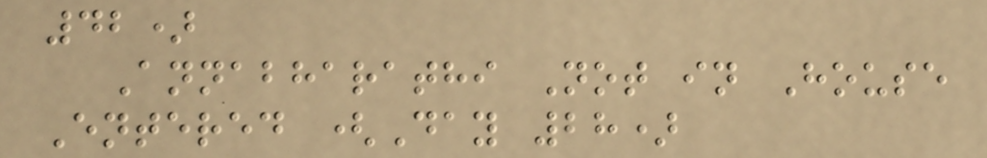42)
Annabharathi Not in House
Entered (Day 28)
